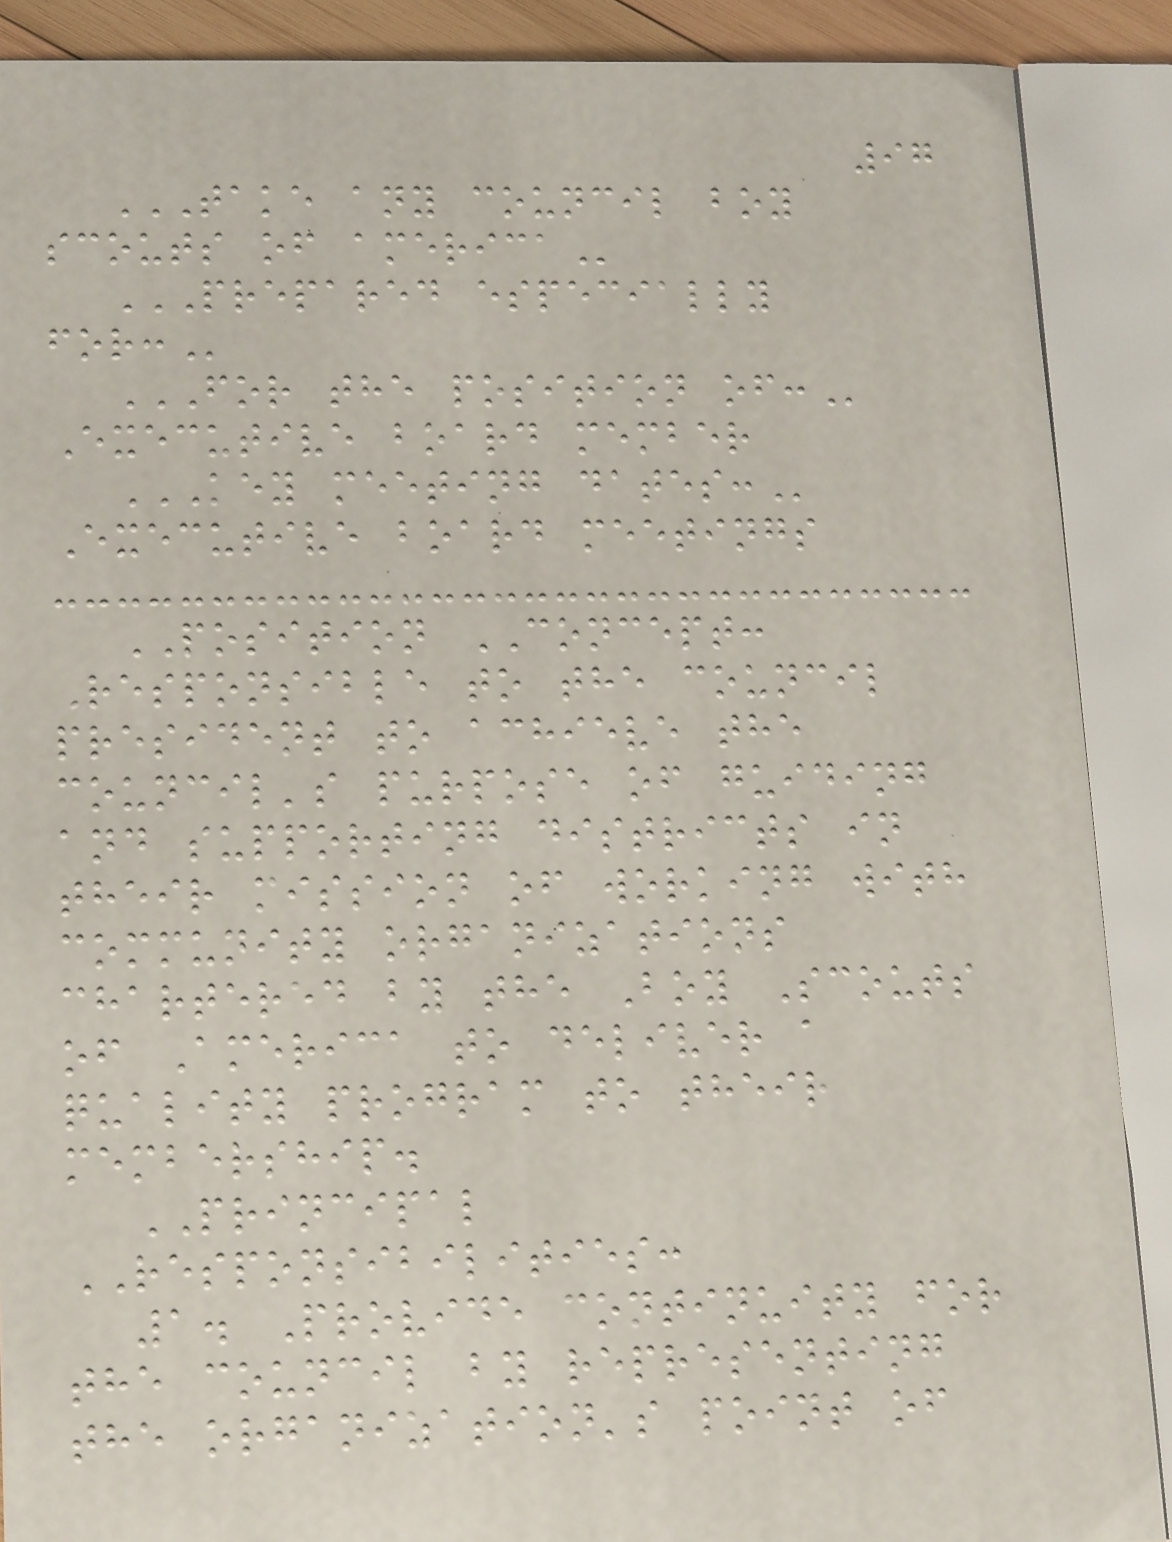97
TAKE ANY COUNCIL BOY
SCOUTS OF AMERICA
PREPARED ESPECIALLY
FOR:
FOR THE POSITION OF:
Executive board member
KEY MEETING DATES:
Executive board meetings
POSITION CONCEPT:
Responsible to the council
president to achieve the
council's purpose of guiding
and supporting districts in
their mission of working with
community organizations
chartered by the Boy Scouts
of America to deliver a
quality program to their
membership.
PRINCIPAL
RESPONSIBILITIES:
1. Provide continuity for
the council by representing
the organization's point of
